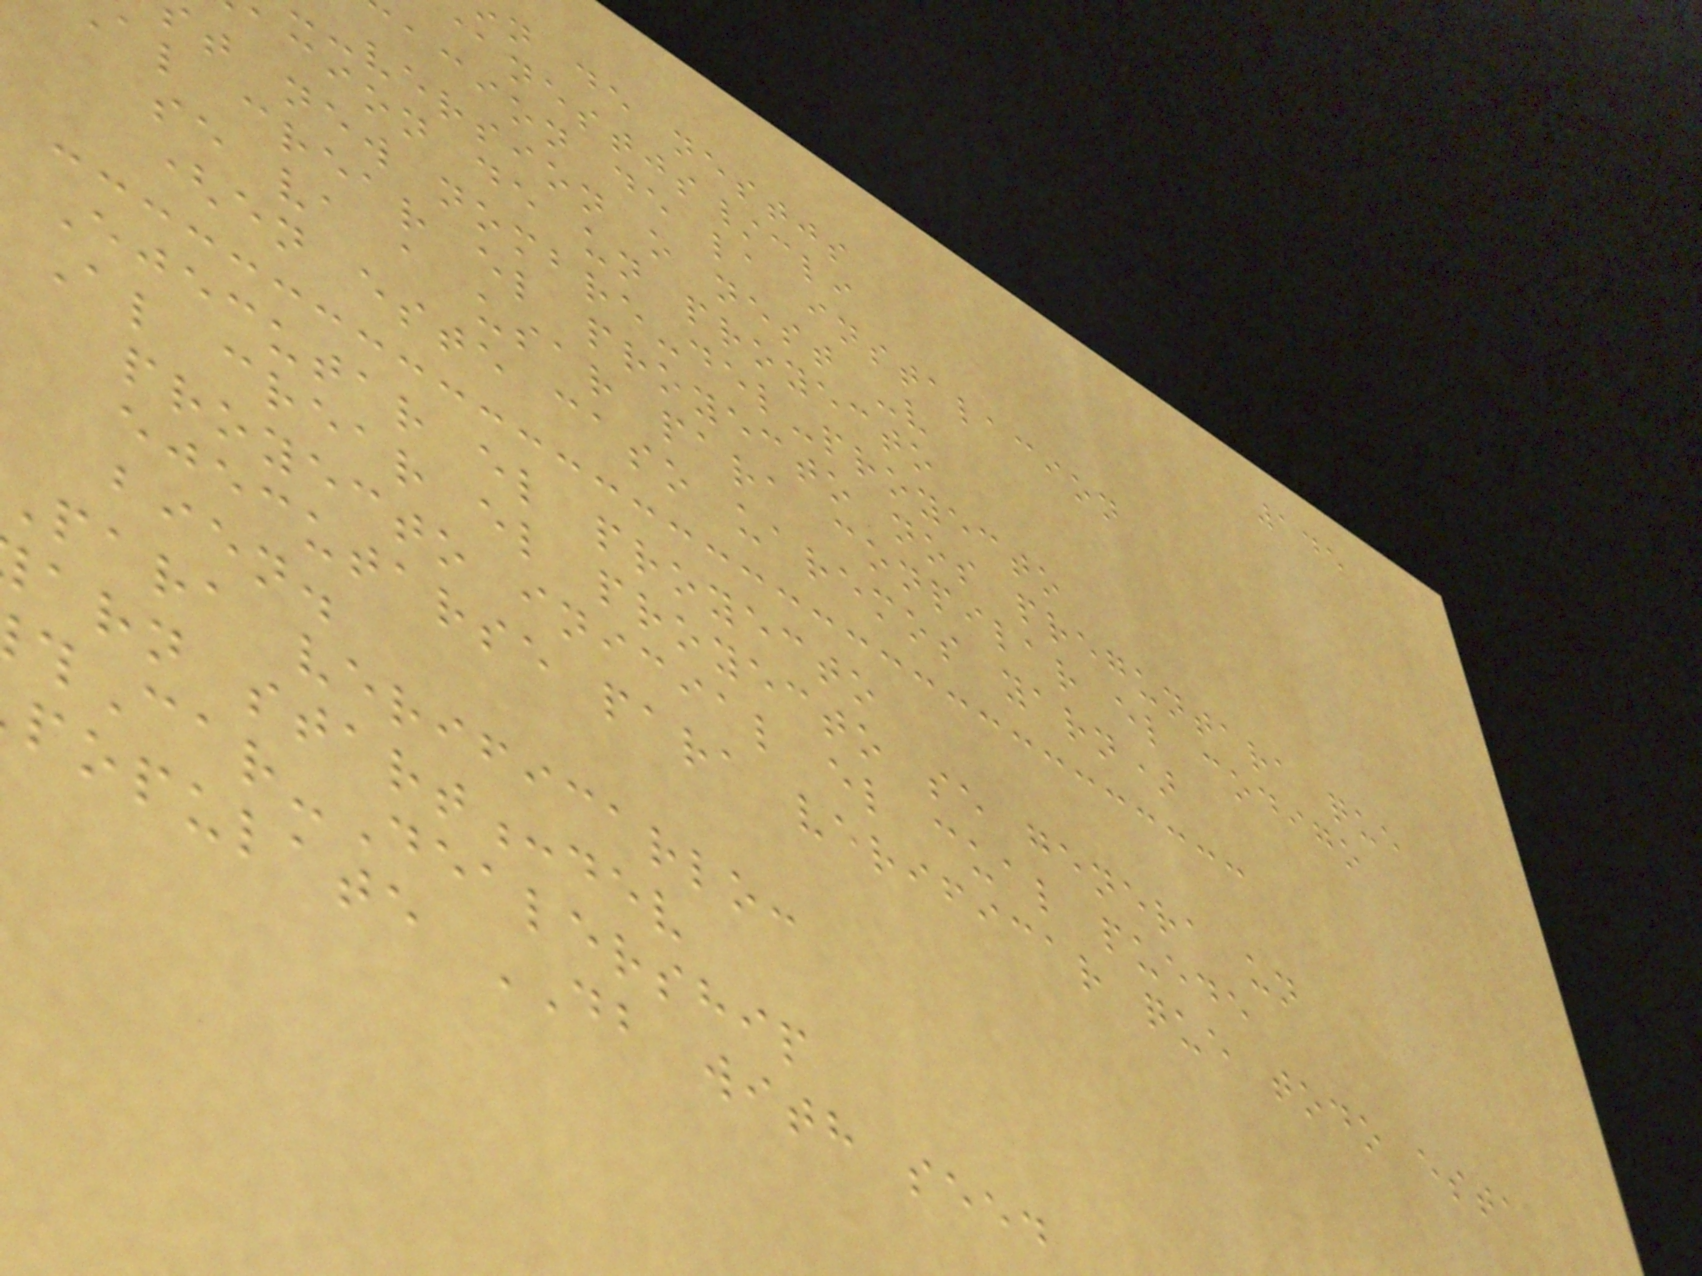145
n de nestjs
@nestjs/cli
acion de la instalacion
-version o nest -v
acion de un proyecto
t new nombre-del-proyecto
al crear el proyecto nos preguntara que
se va a usar para conpilar el codigo
(en este caso uaremos yarn)
Ejecutar el proyecto
Al crear el proyecto se genera un
proyecto inicial el cual puede
ejecutarse para verificar que todo esta
bien.
para verificarlo:
arn start:dev
Car-Dealership
populate DB with seed
